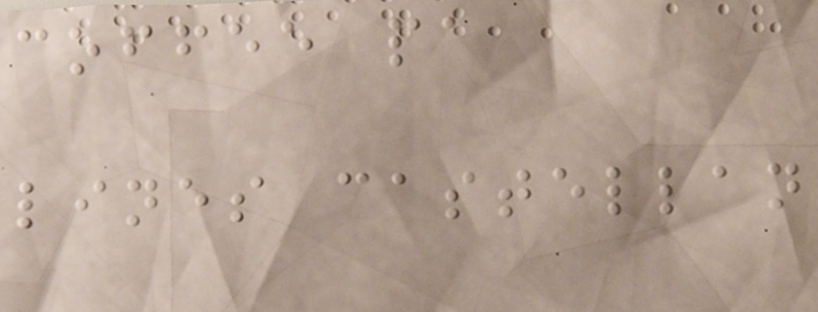coffee pa
lines castellan
